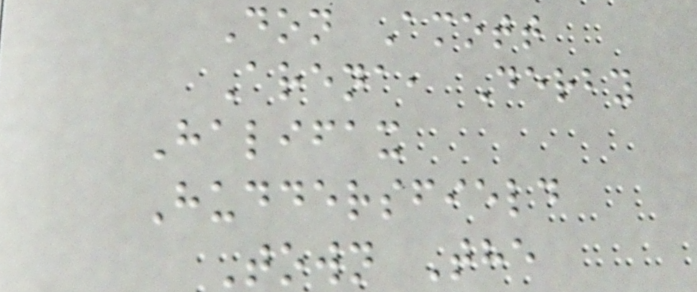Don Amott
Arena, Derby
Halifax
Huddersfield
Town The
